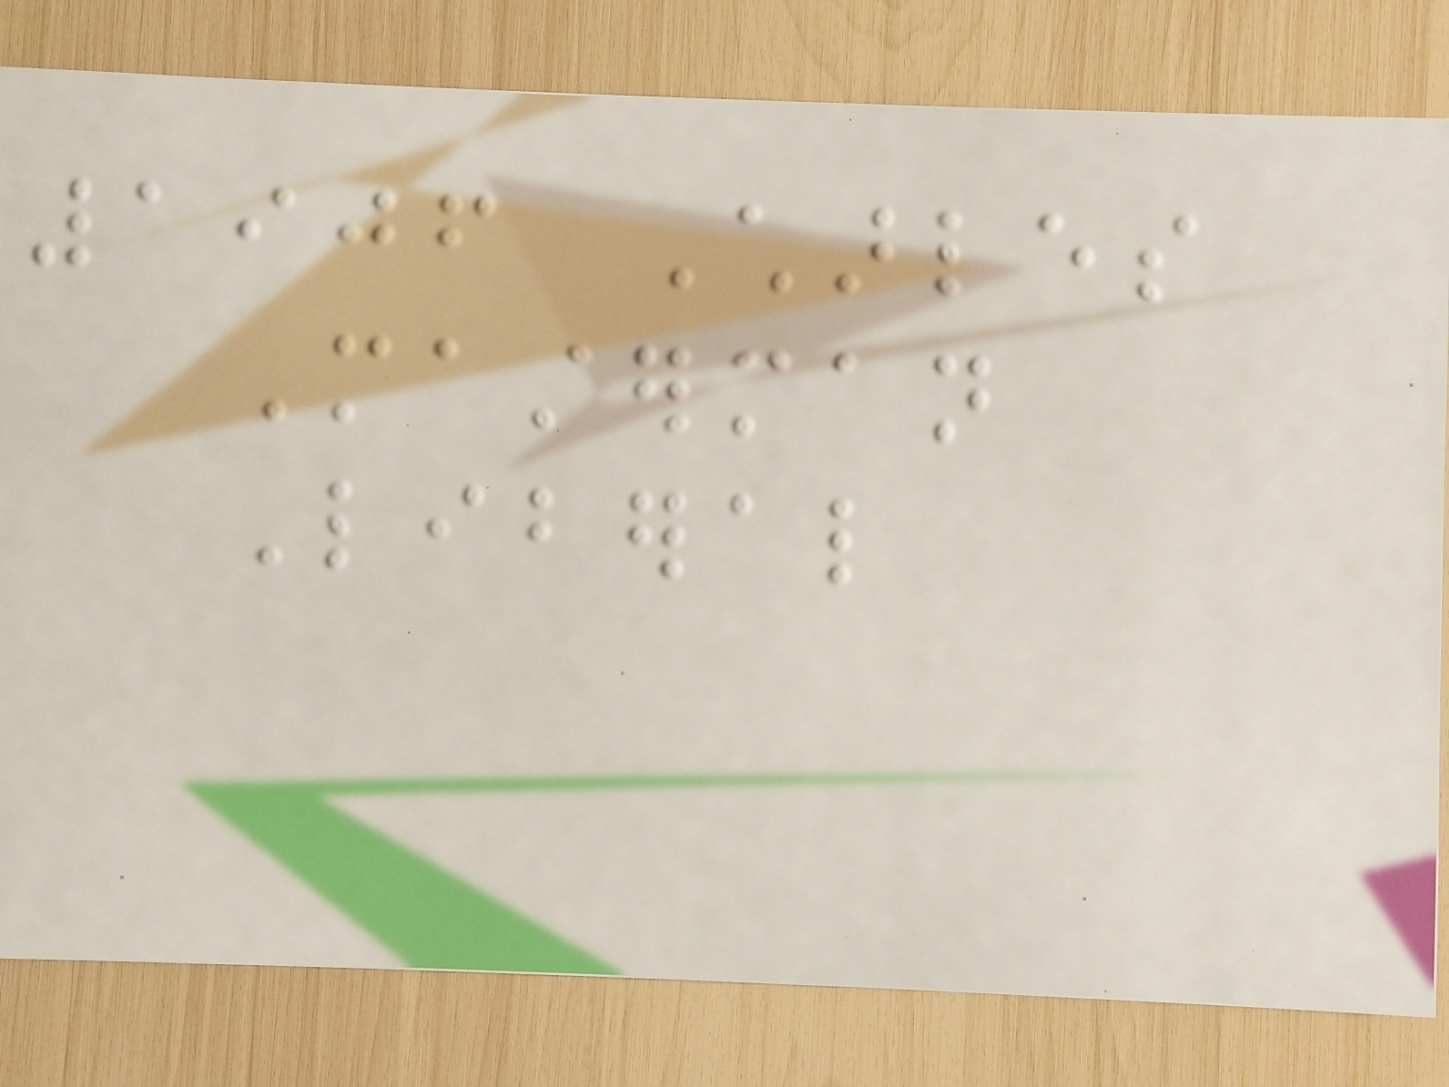1906 Charles
Masterman
Liberal
